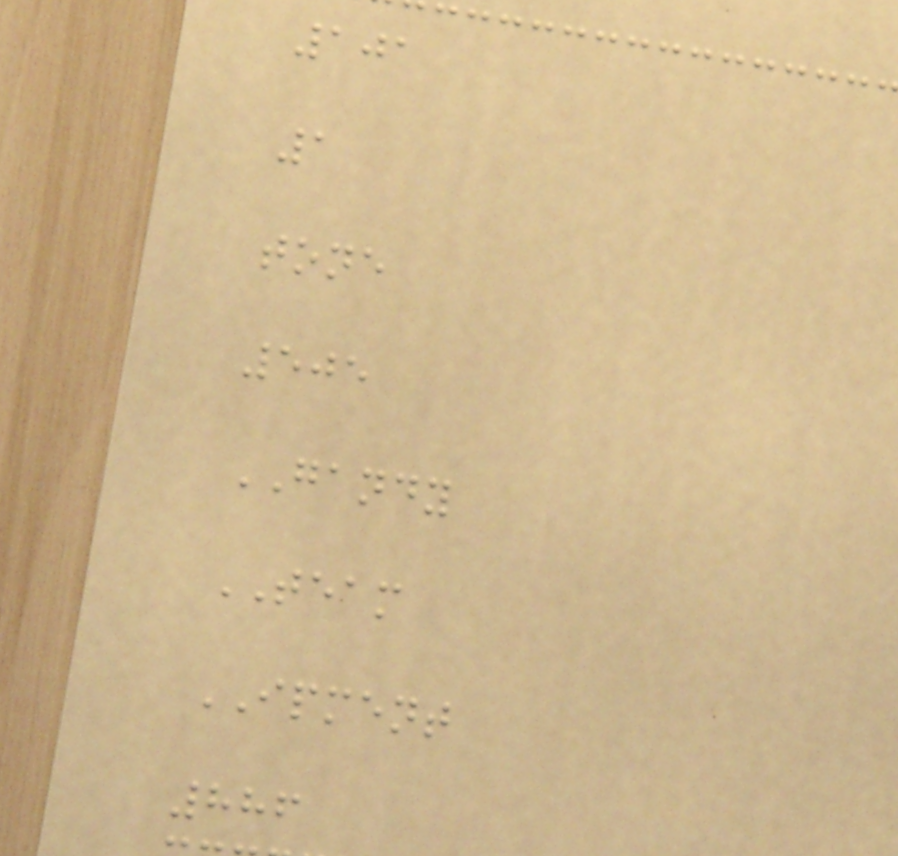101
1
tone
505
GANDY
TEAM
IPMENT
886
